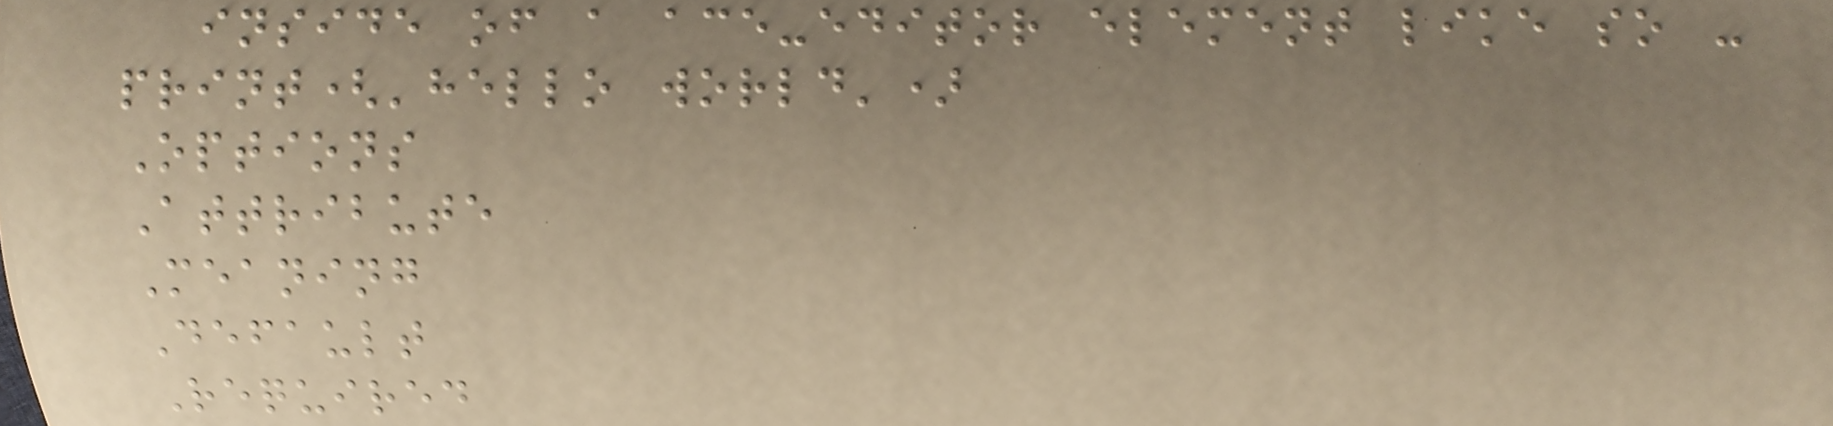inside of a ace-editor element like so -
print('hello world')
Options
Attribute
Meaning
Default
Required
